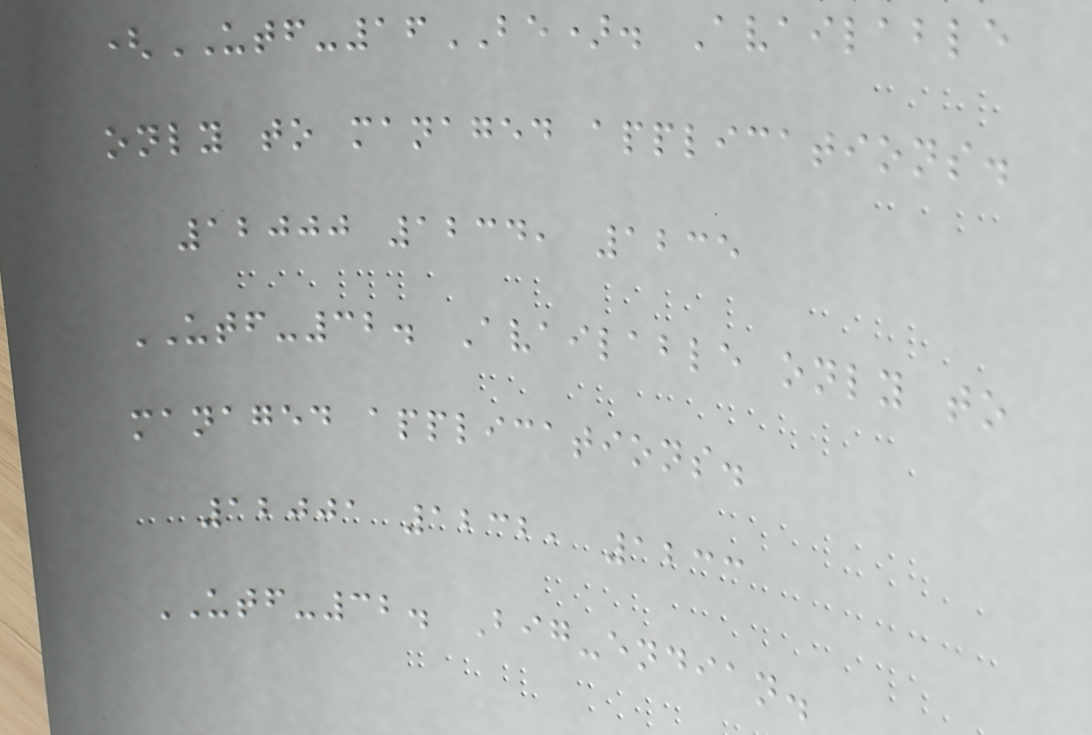(UTF-16BE). Available
only to managed applications.
12000 1234, 1235
UTF-32. Available only to
managed applications.
12001 1232, 1233
UTF-32. Big-endian.
